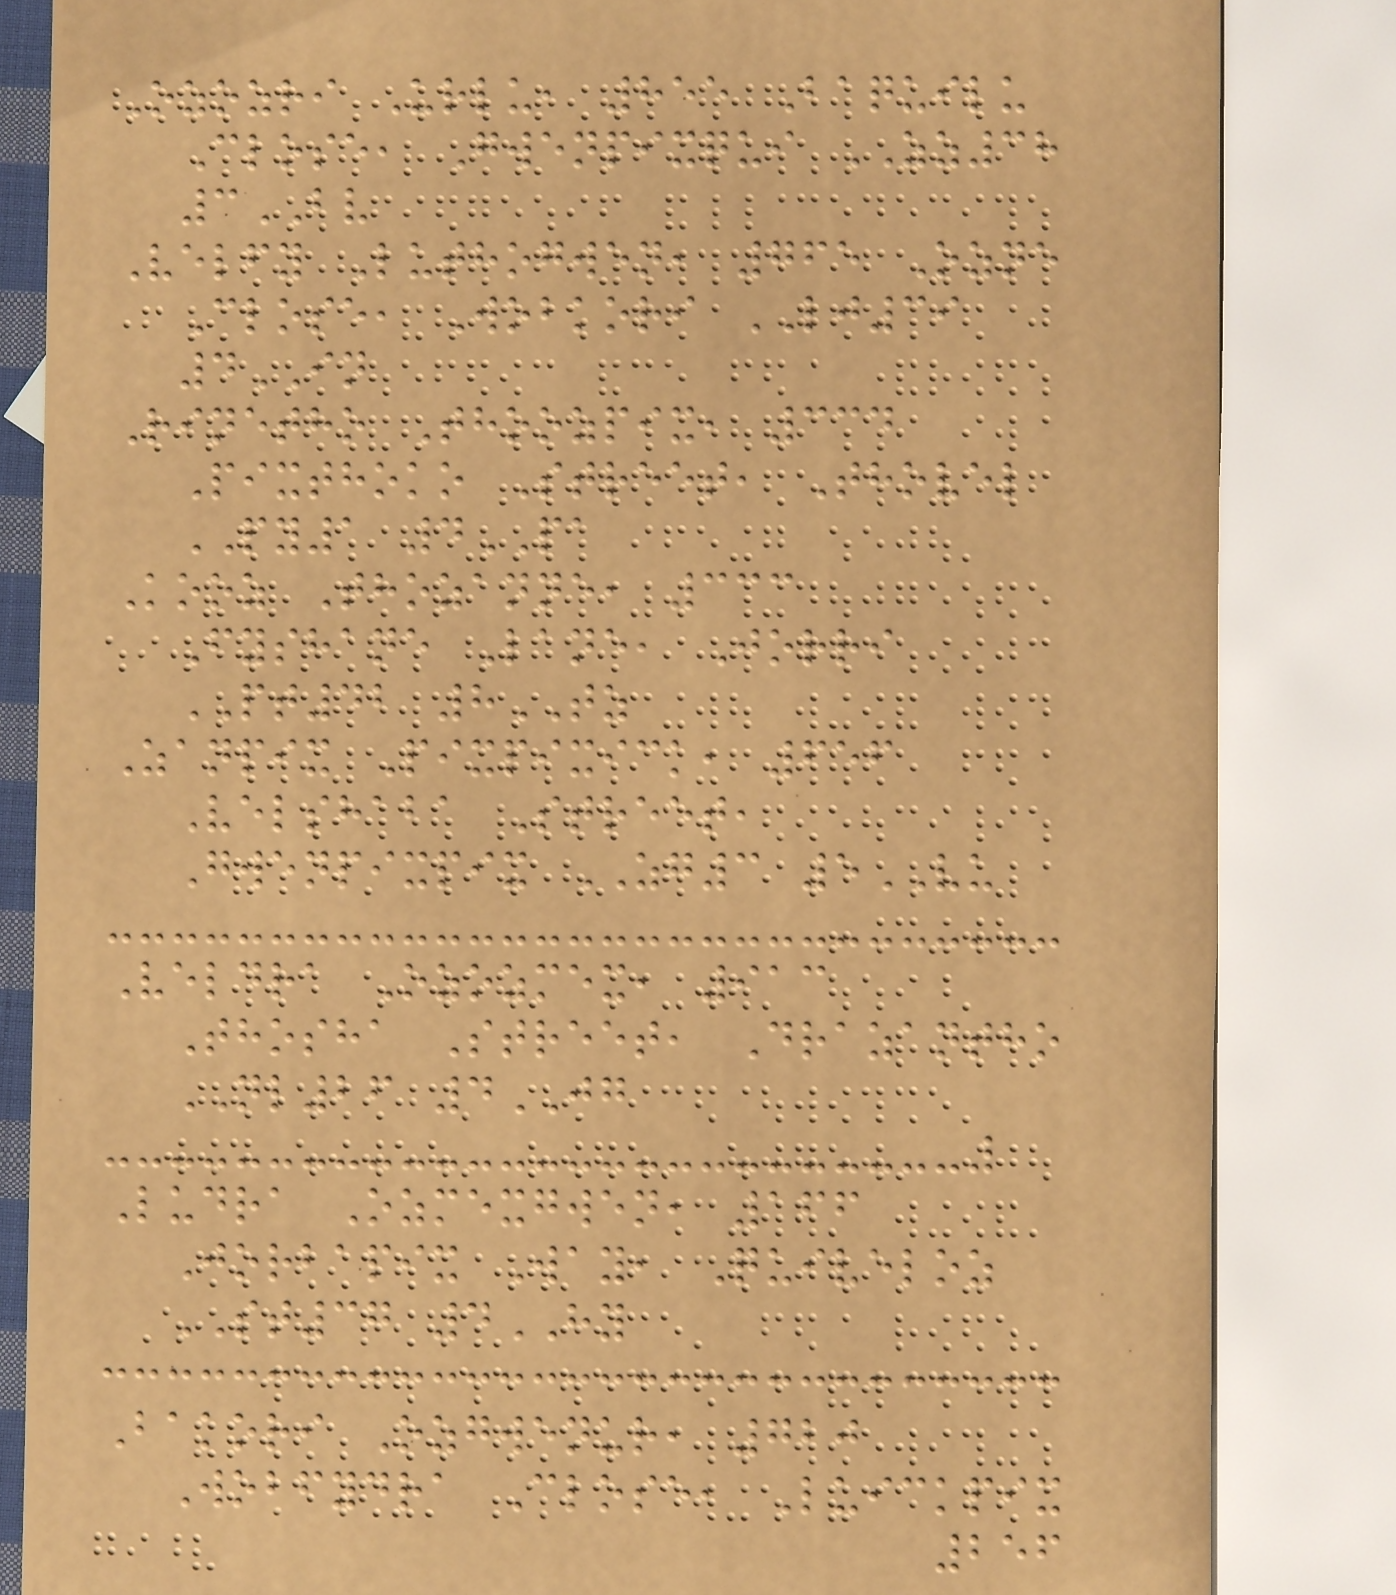Ozozri Urlu, 855 Baquilu
Close, Gwenpixqui ZZ38
3BV
Velfy Luthogwen, 765 Ozne
Close, Wobkori LJ39
4IN
Rinetho Thoozpix, 334
Pixthoko Street, Thovel
PY1 4PA
Kooz Thozanne, 333
Fyshane Lane, Jorri
PT42 8TZ
Zanpix Pixpixick, 656
Velshaba Street,
Gwenpixpix ZG3 5VU
Veldra Ozozmex, 913
Thosha Street, Drazantho
NL26 4JG
Ludra Ozmexgwen, 166
Jorbapix Way, Quiveloz
ST37 4HY
Bakori Ozgwenur, 720
Wobfydra Close, Luickpix
256
